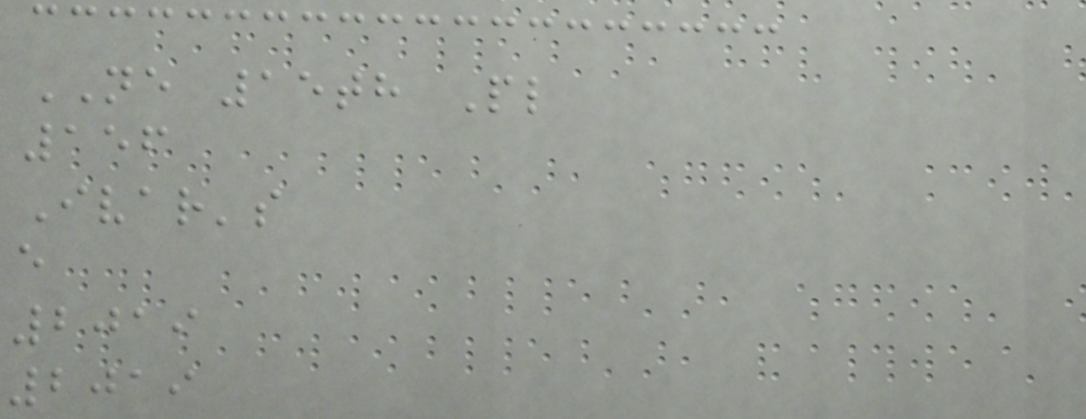NE 15th Pl
156
Ivar's
e
2019
2019
